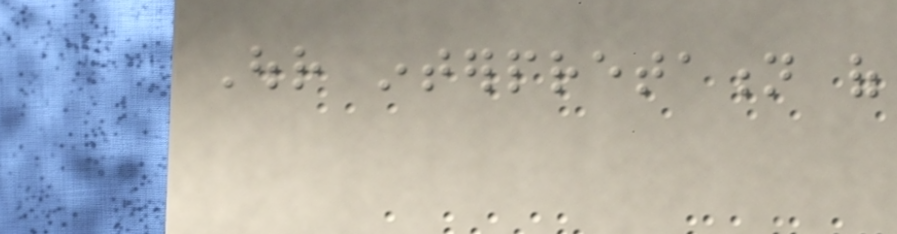Our interpretation of
